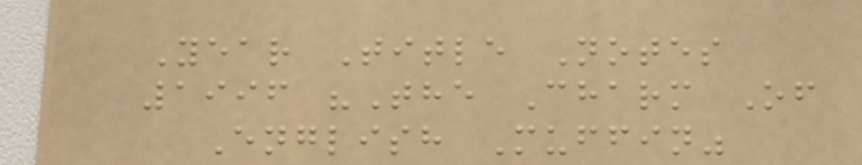Year Title Notes
1996 "The Charm Of
English Muffin"
